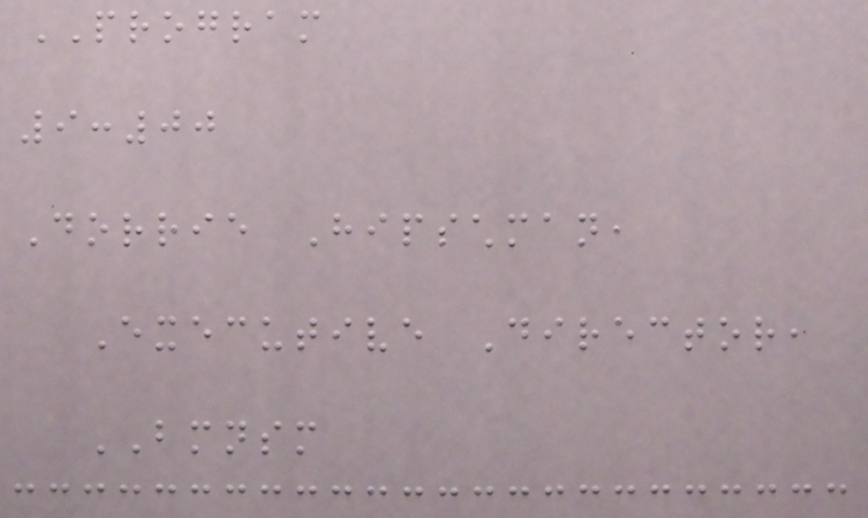PROGRAM
9:00
Dorrie Hipschman,
Executive Director,
BMNSM
